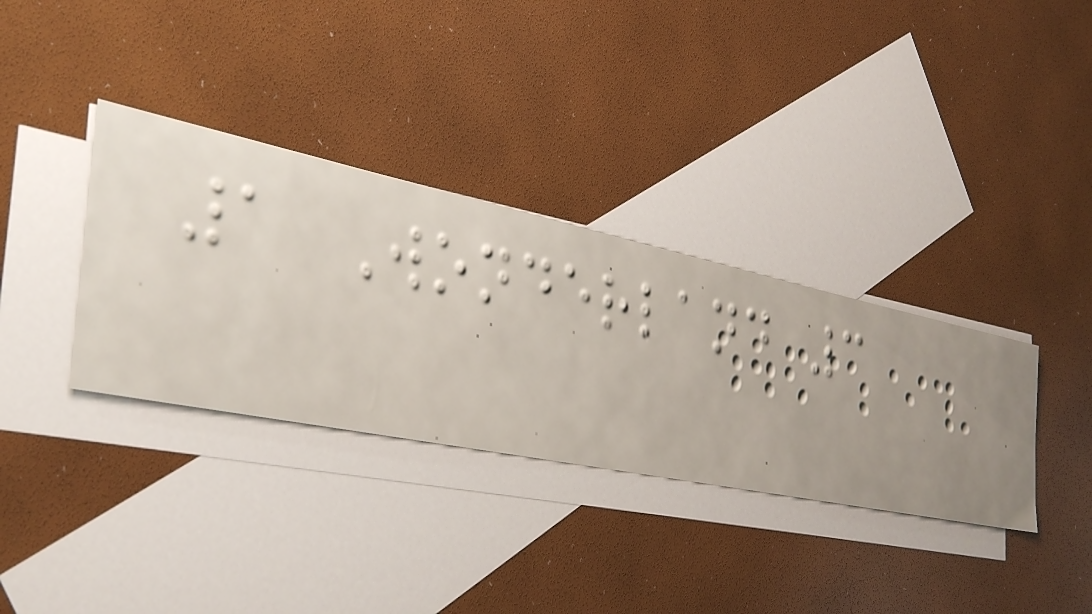1 Wonderland 3
